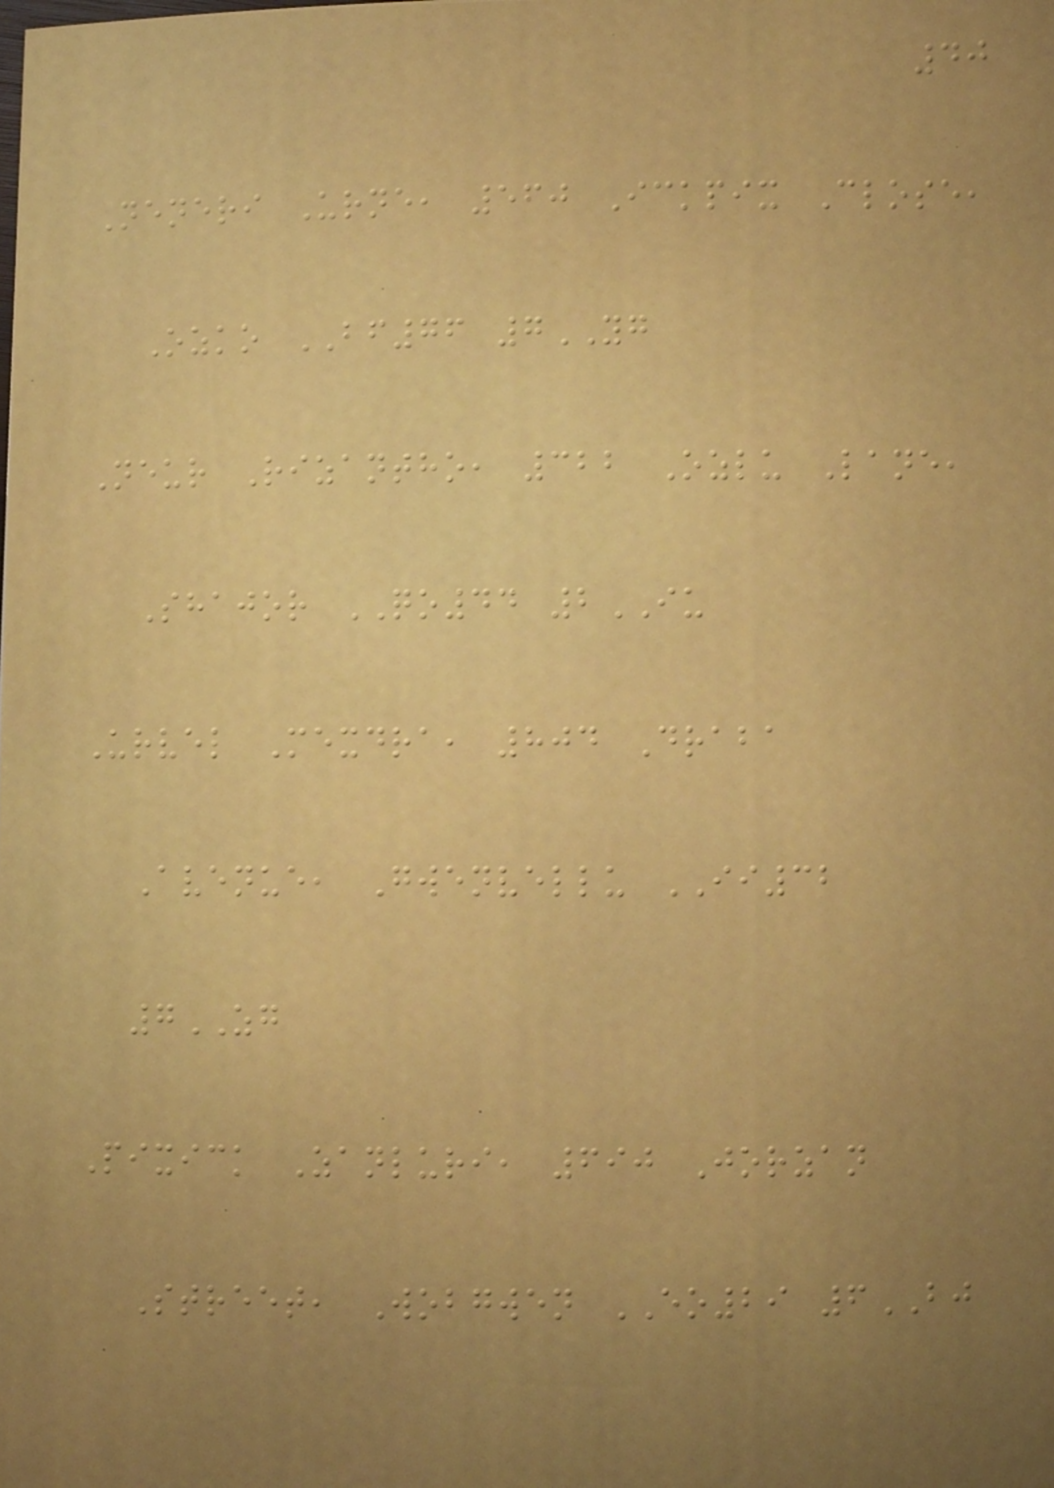40
Neneri Urne, 560 Ickpix Close,
Ozko BF76 7YG
Neur Rizantho, 322 Ozlu Lane,
Shajor QO44 2IU
Urvel Mexdra, 804 Draba
Avenue, Gwenvellu II32
7ZG
Pixick Zanluri, 690 Jorzan
Street, Wobgwen EO29 6BJ
